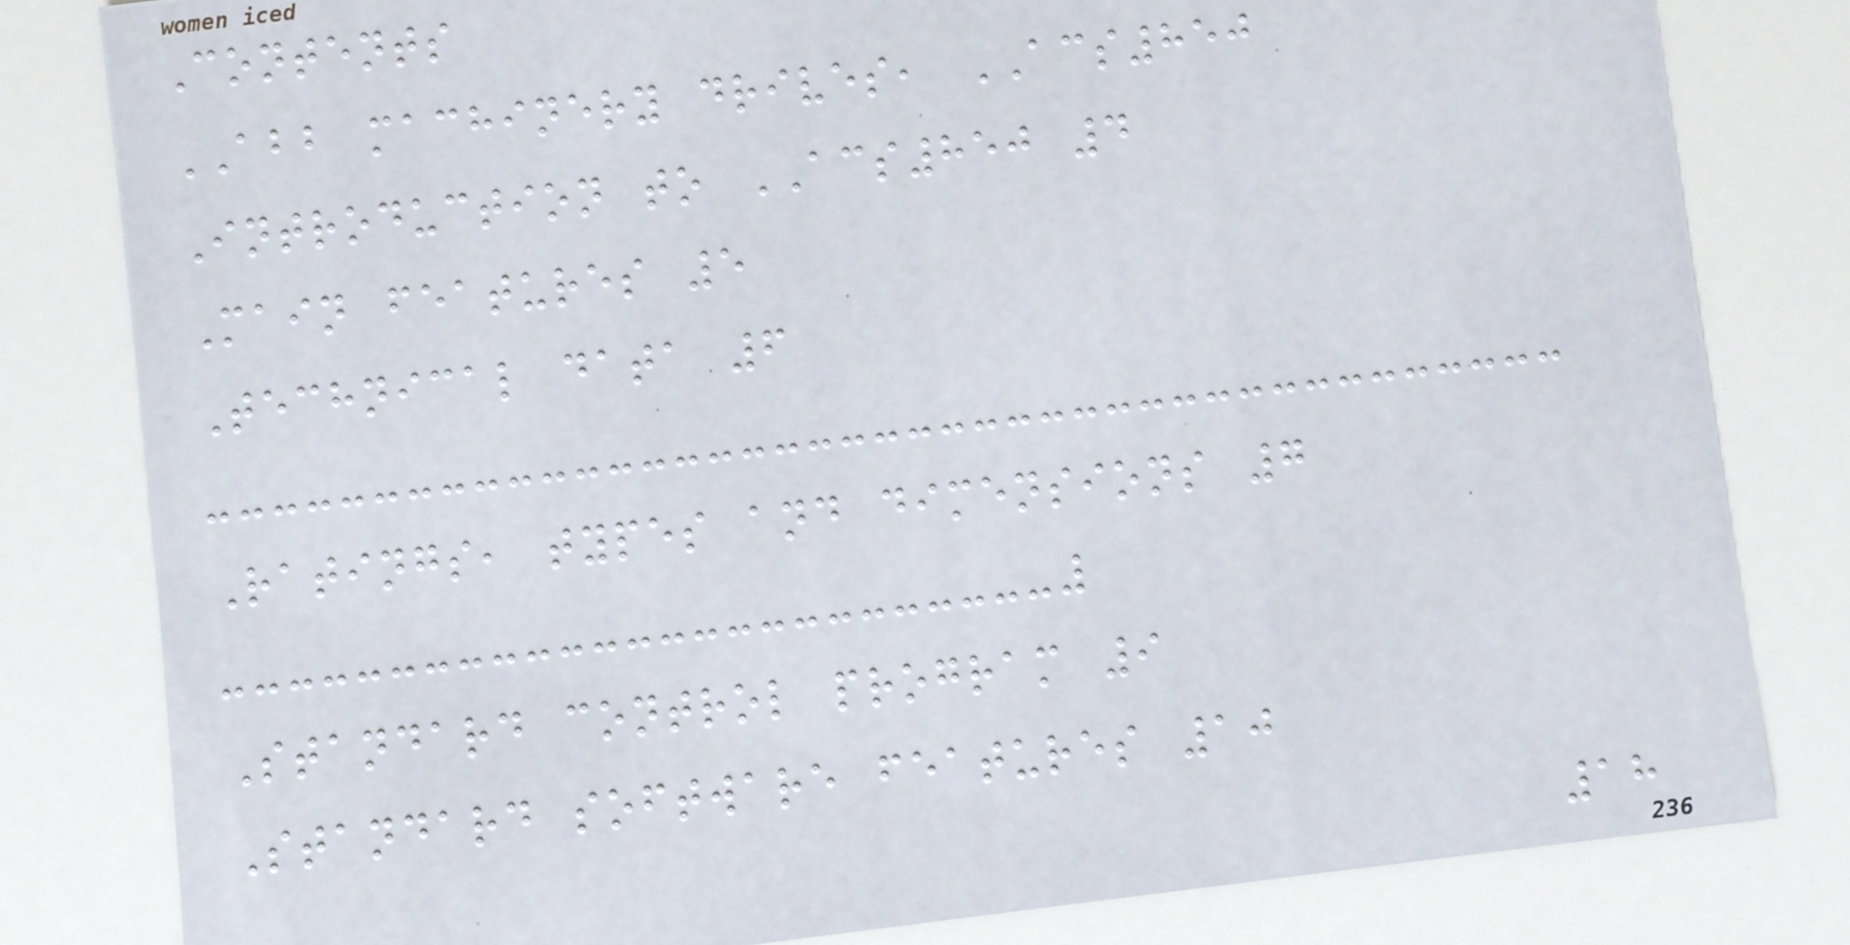Contents
ABB machinery drives, ACS850
Introduction to ACS850 4
Main features 5
Technical data 6
Ratings, types and dimensions 7
Standard control program 9
Standard software features 10
18
